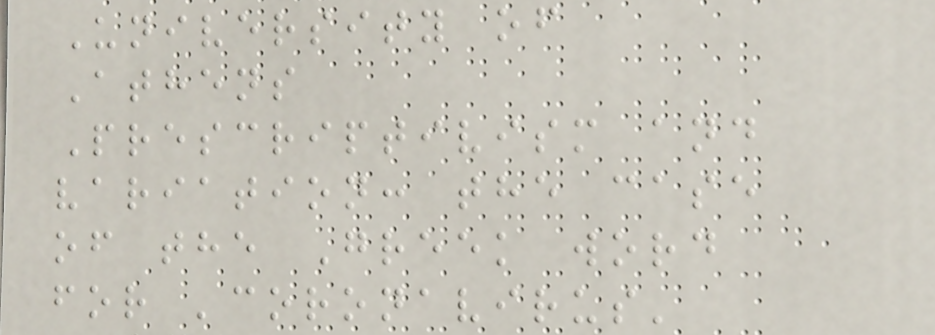University of
Athens
Prescriptivism and
variation: the case
of the Greek word
for 'coronavirus'
